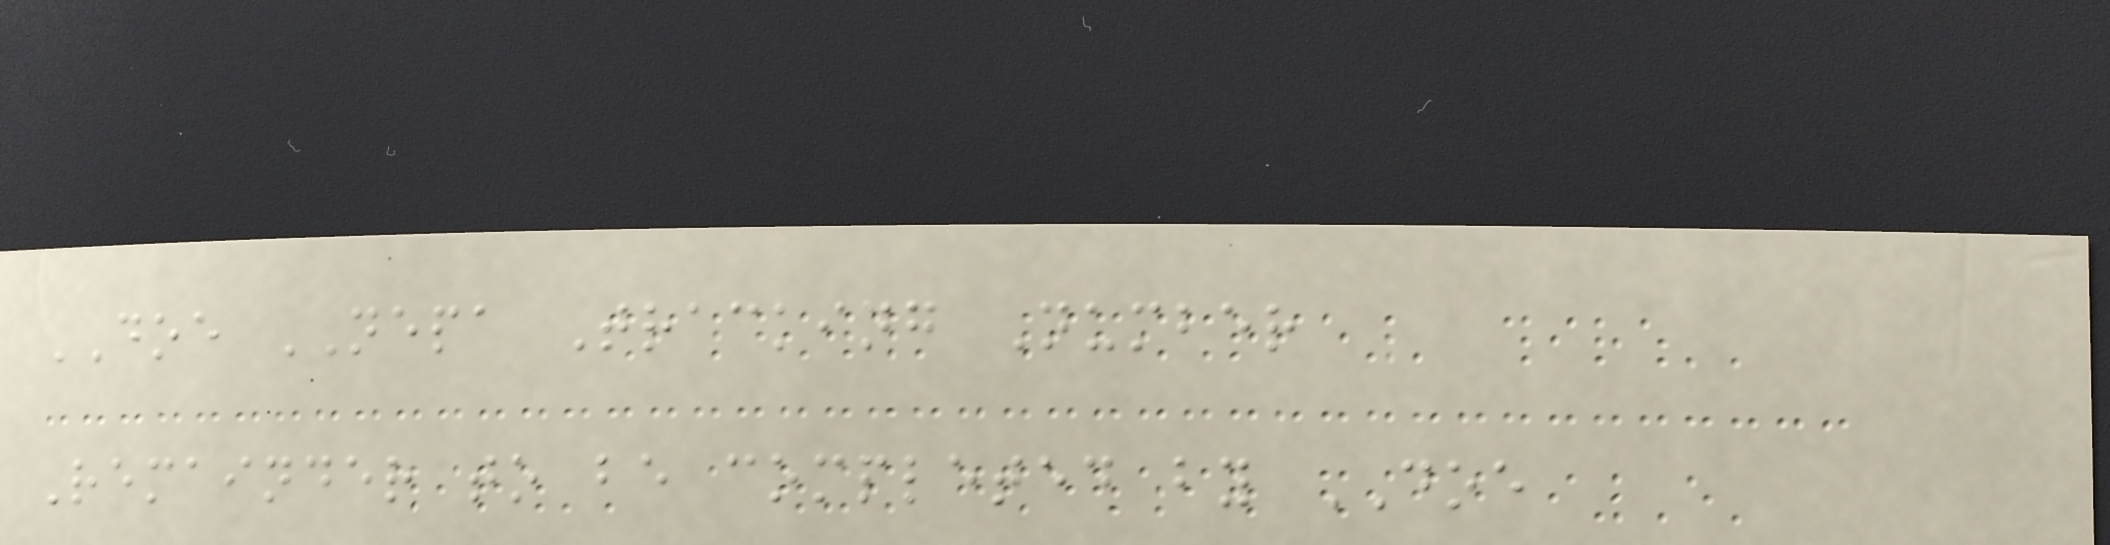DOE NEPA Tracking Number
Remainder to be completed by DOE
